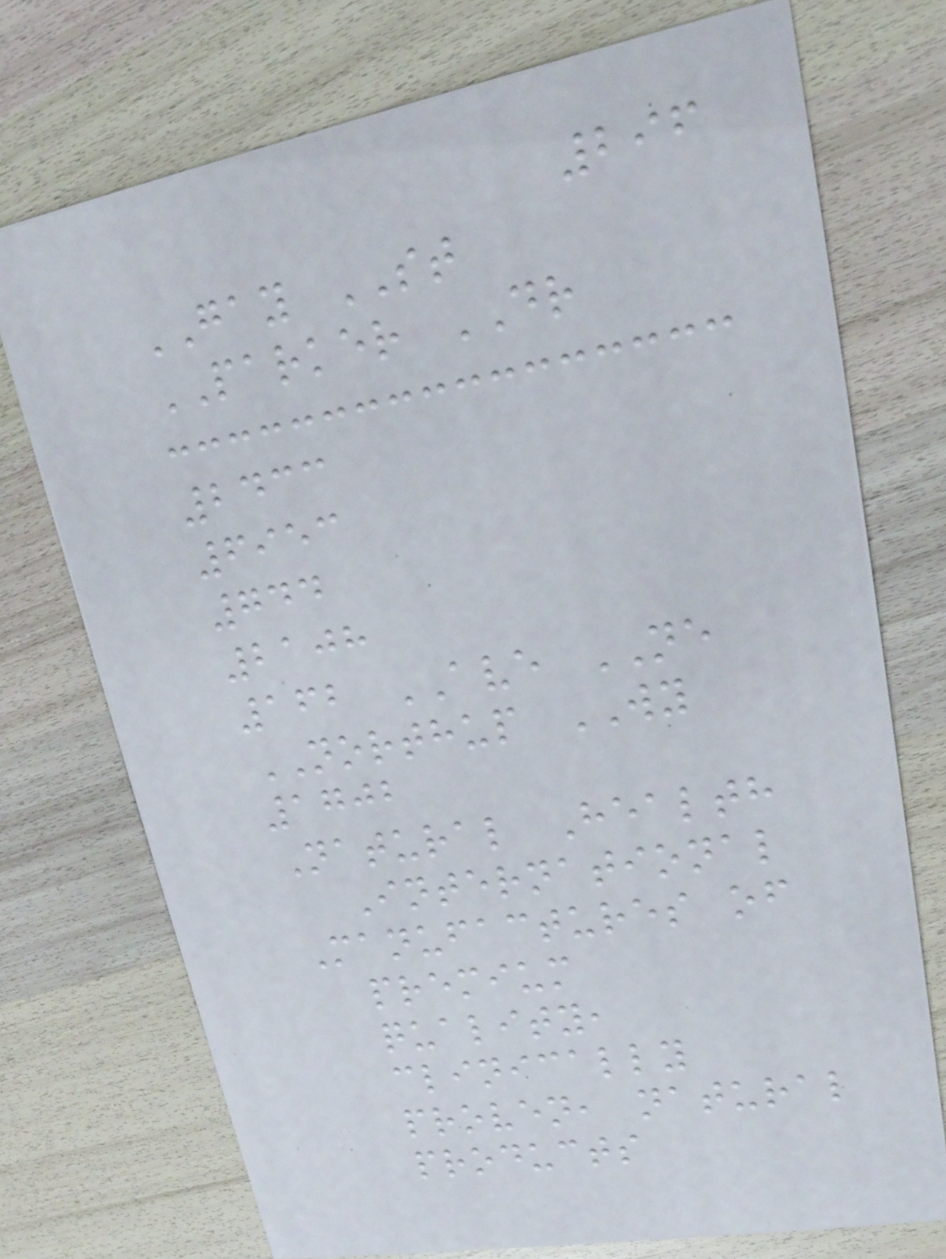296
GAY ST
PARKER DR
2433
6953
744
2108
162 AVE NE
NORTHUP WY
1702
Natural Health
International
Manufactures of
premium
quality,
clinically
proven, natural
products
